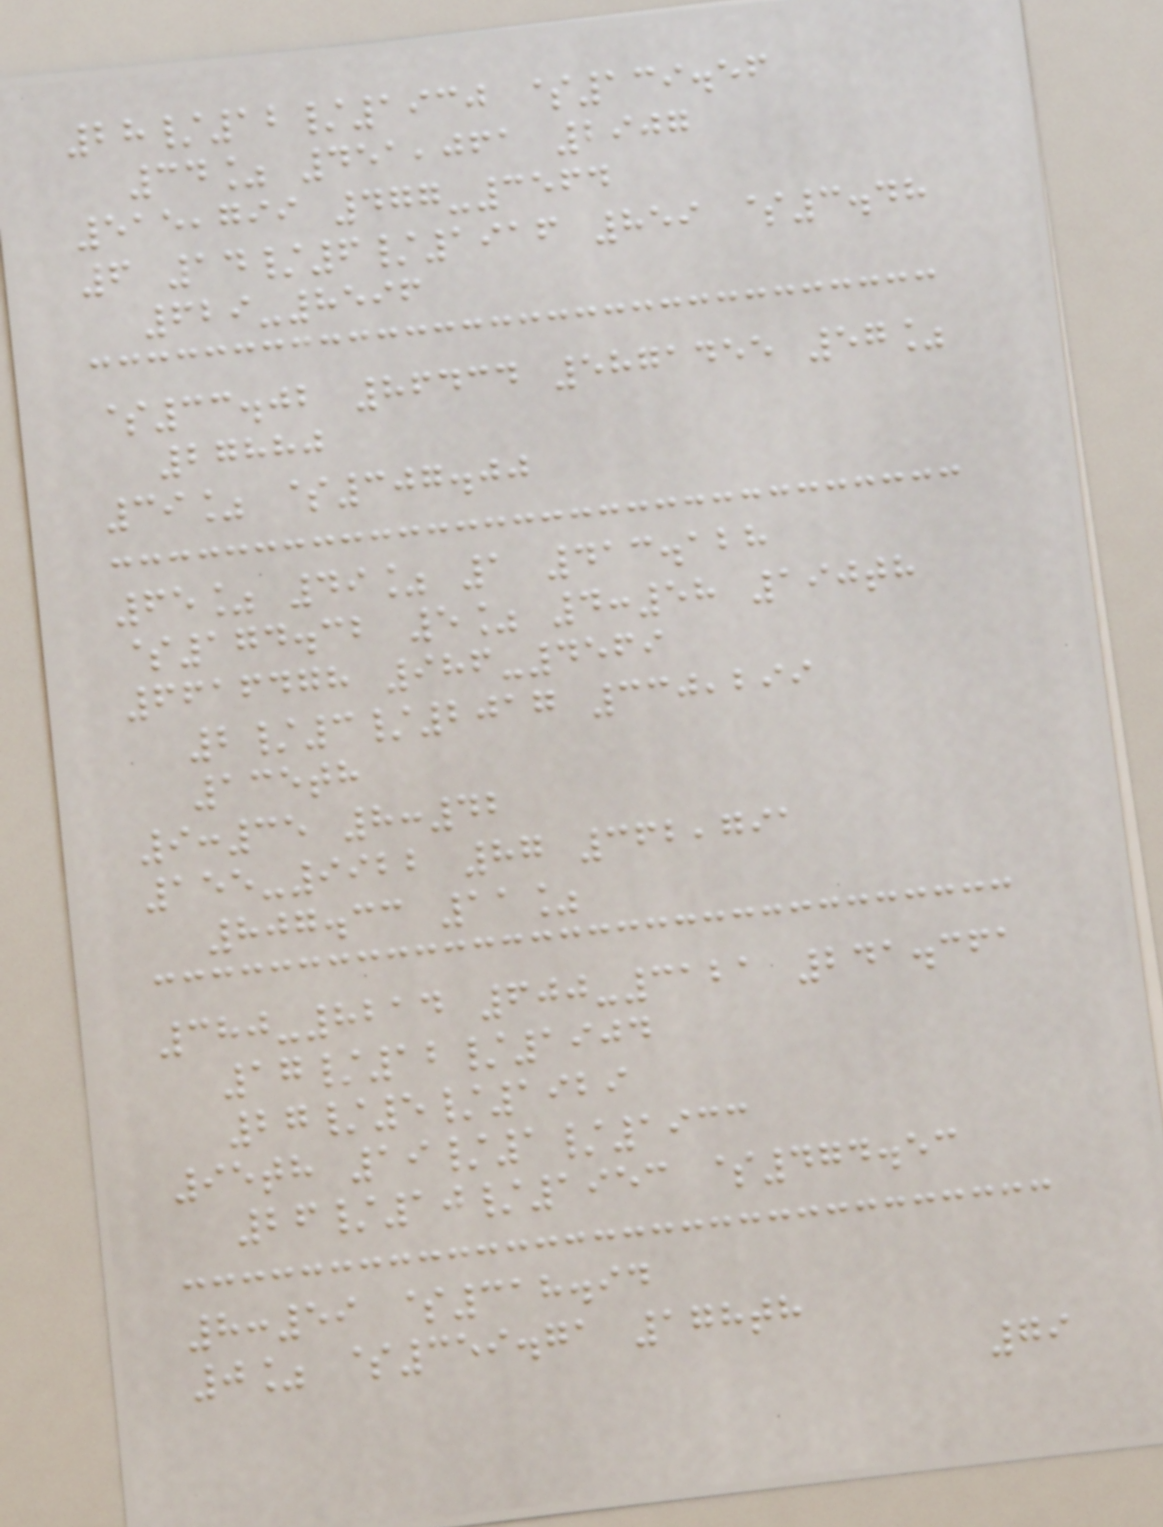28/12/1930 $139.56
34% 451,061 2907
515,799 477-3564
6 14/6/1916 859 $3.48
629-8596
$33.02 86434 5871455 57%
27880
39% $307.00
65% 49% 1 413.128
$174.32 5% 4:58 190th
6616478 986-4569
2/3/2017 330,299
135th
9:35 8:42
155-9922 87 362,791
807.33 11%
380-8214 600-3121 241.361
17/12/1904
27/5/1929
95th 19/1/1933
26/10/1953 $474.53
8:59 $318.94
0% $359.71 178th
79
